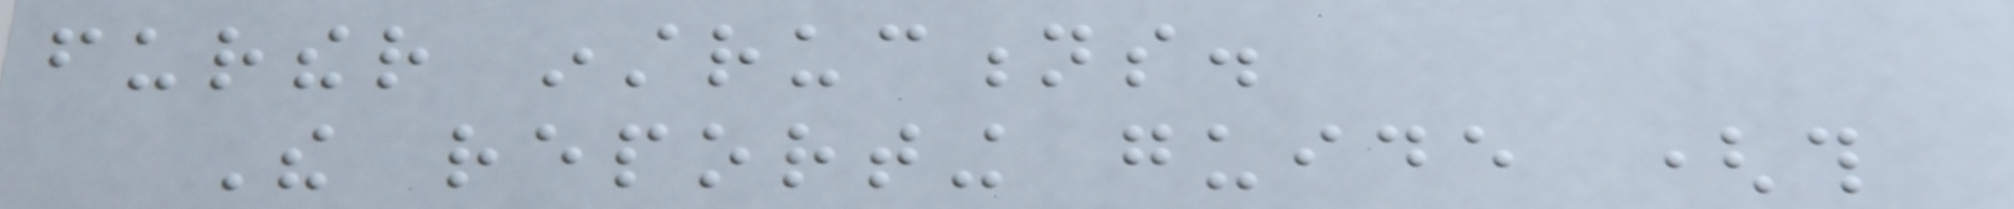further instructions.
The reporting guide (this
